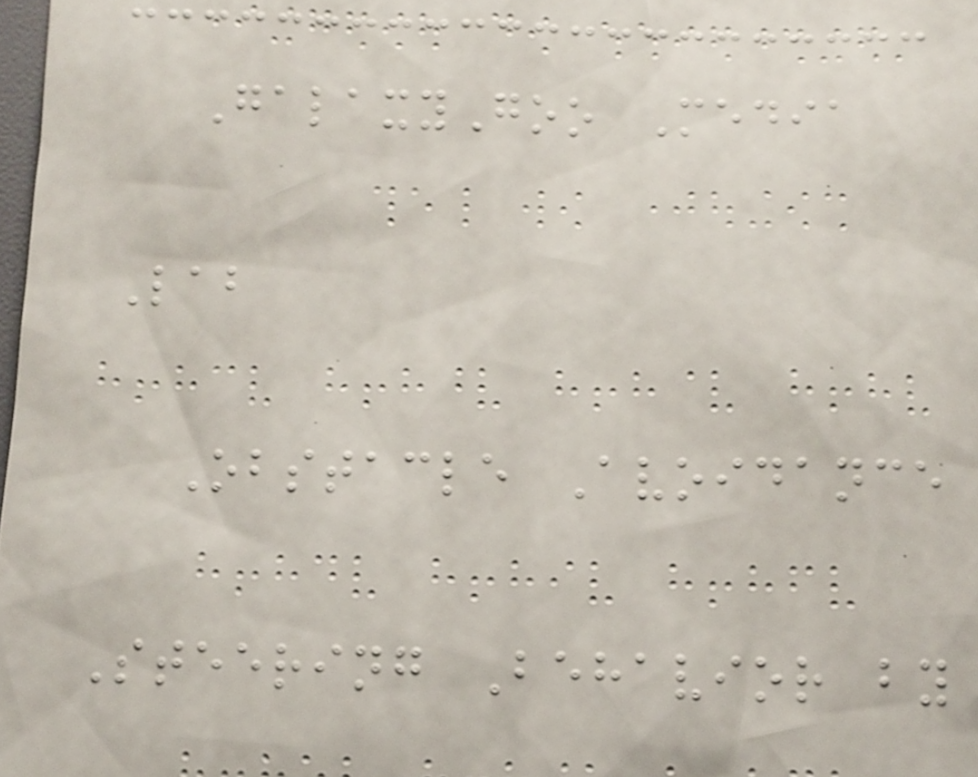GalaxyGoo Media
Lab
Obstacle Avoidance
Steering Behavior by
